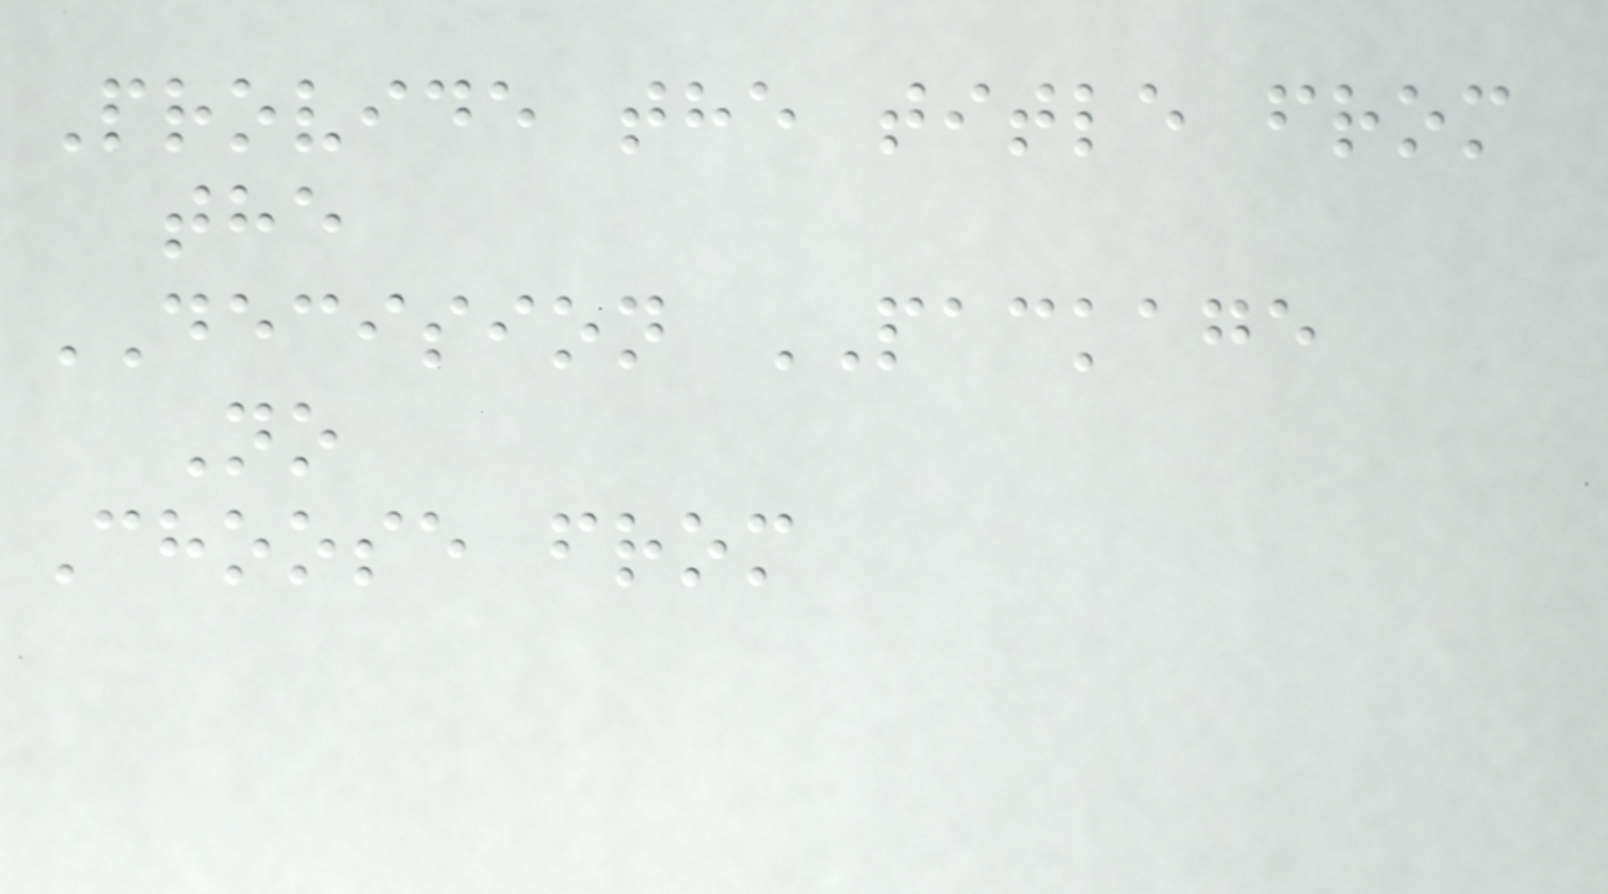Provide the title from
the
DECISION PACKAGE
No
Choose from
